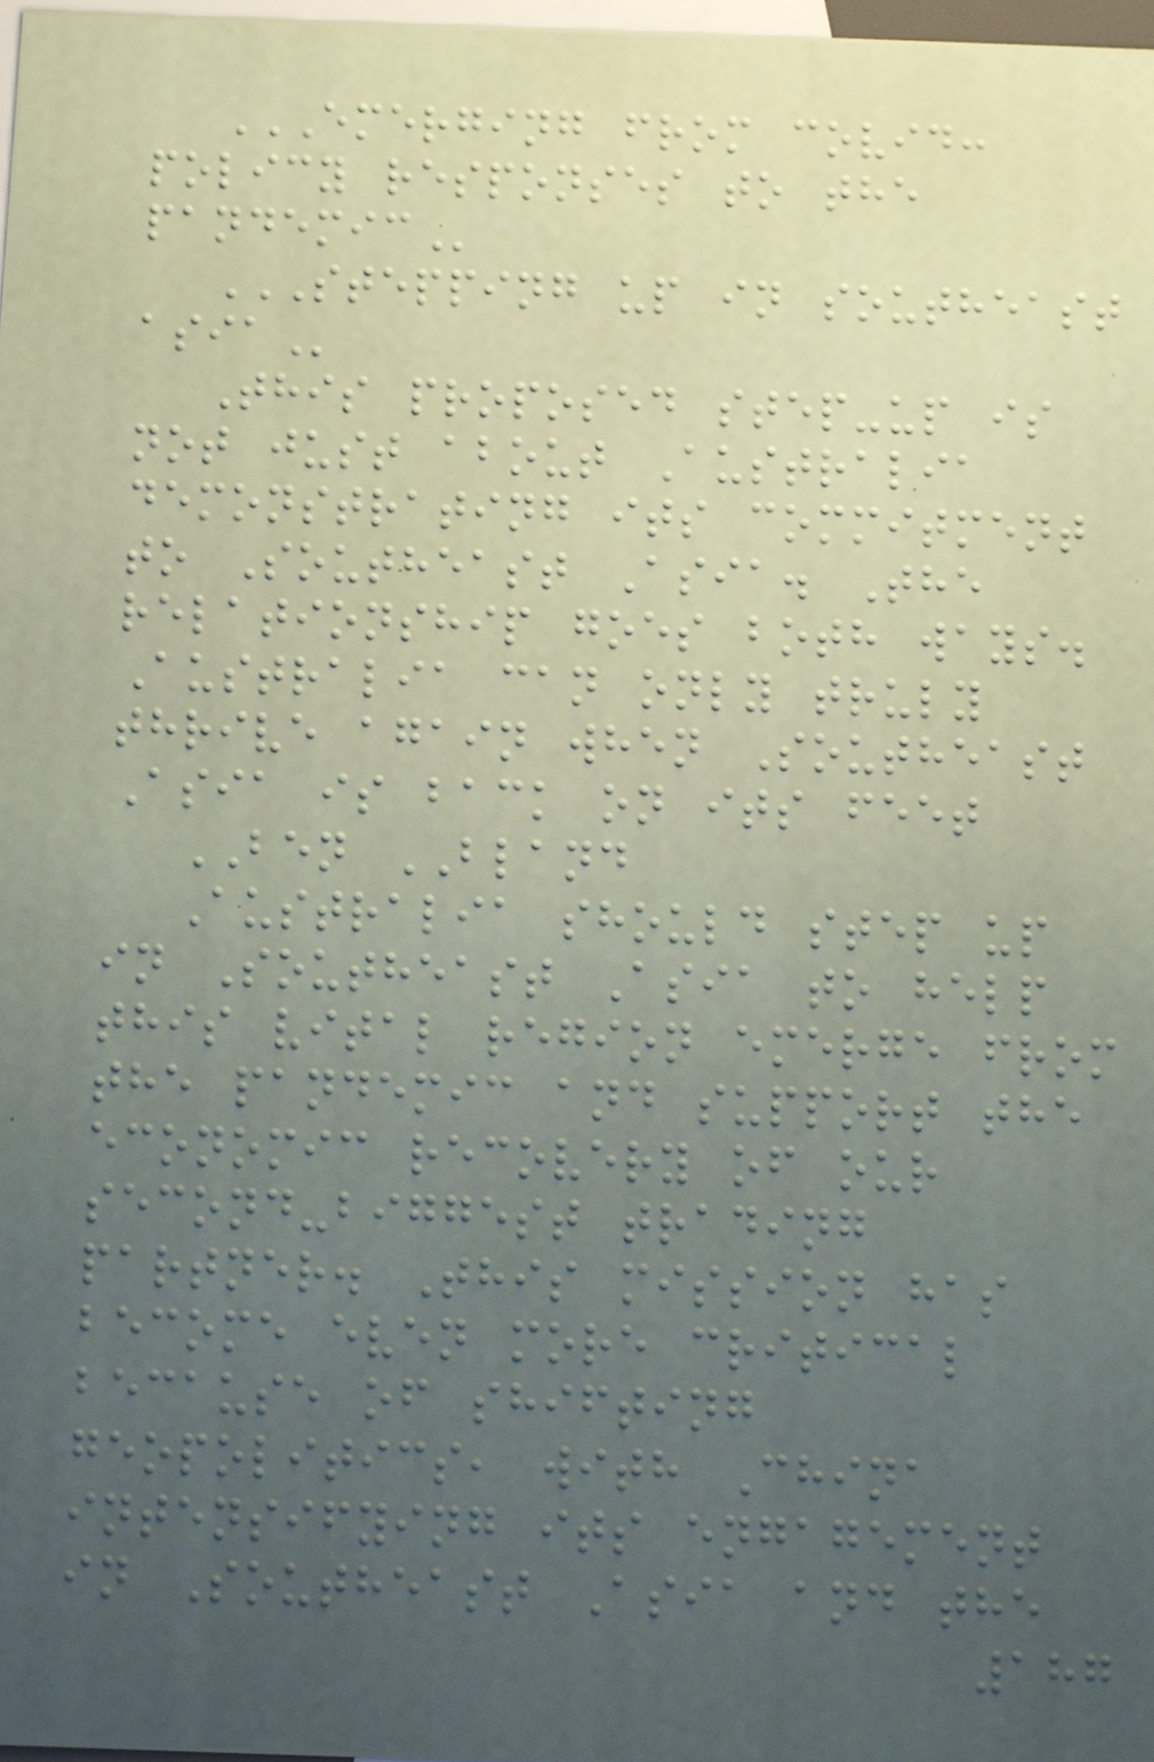EMERGING FROM COVID:
POLICY RESPONSES TO THE
PANDEMIC
STEPPING UP IN SOUTHEAST
ASIA
This proposed step-up is
not just about Australia
demonstrating its commitment
to Southeast Asia. The
relationship goes both ways.
Australia can only truly
thrive again when Southeast
Asia is back on its feet
BEN BLAND
Australia should step up
in Southeast Asia to help
this vital region emerge from
the pandemic and support the
economic recovery of our
second-biggest trading
partner. This mission has
become even more critical
because of shifting
geopolitics, with China
intensifying its engagement
in Southeast Asia and the
187
